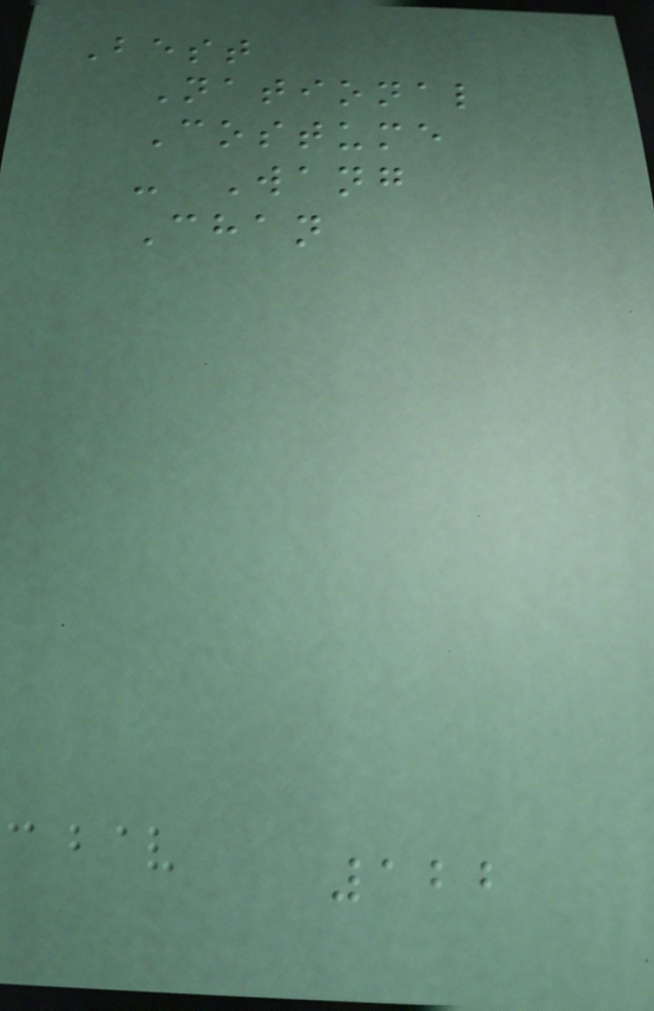Best
National
Costume
- Wang
Chan
122
